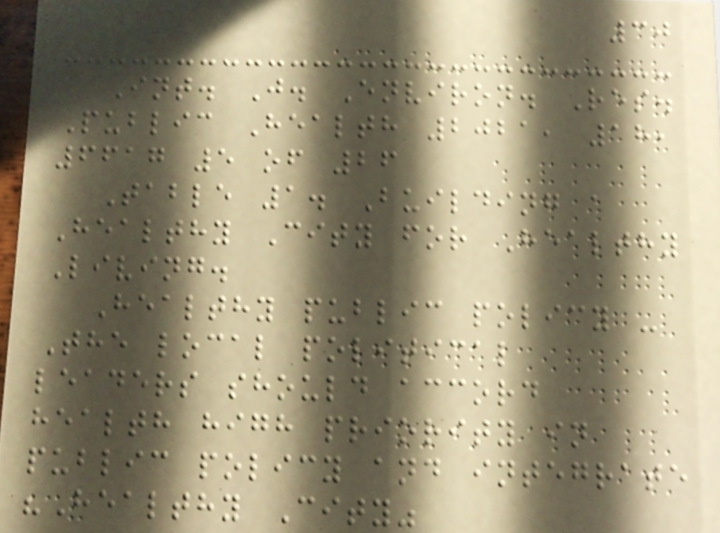30
Int. J. Environ. Res.
Public Health 2021, 18,
6617 5 of 26
Table 1. Building a
Healthy City for Healthy
Living.
Healthy public policy -
The local political
leaders should accord
health high priority in
public policy and integrate
"Healthy City"
